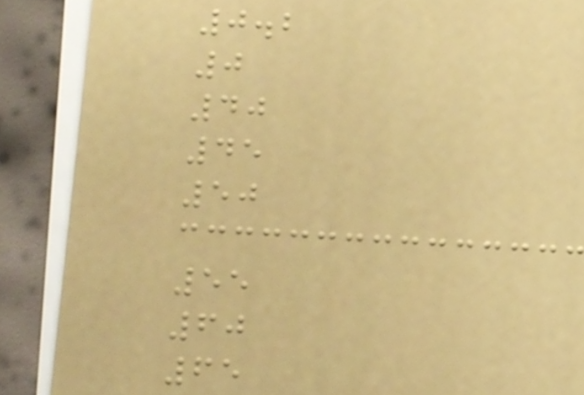0.2
0
40
45
50
55
60
65
